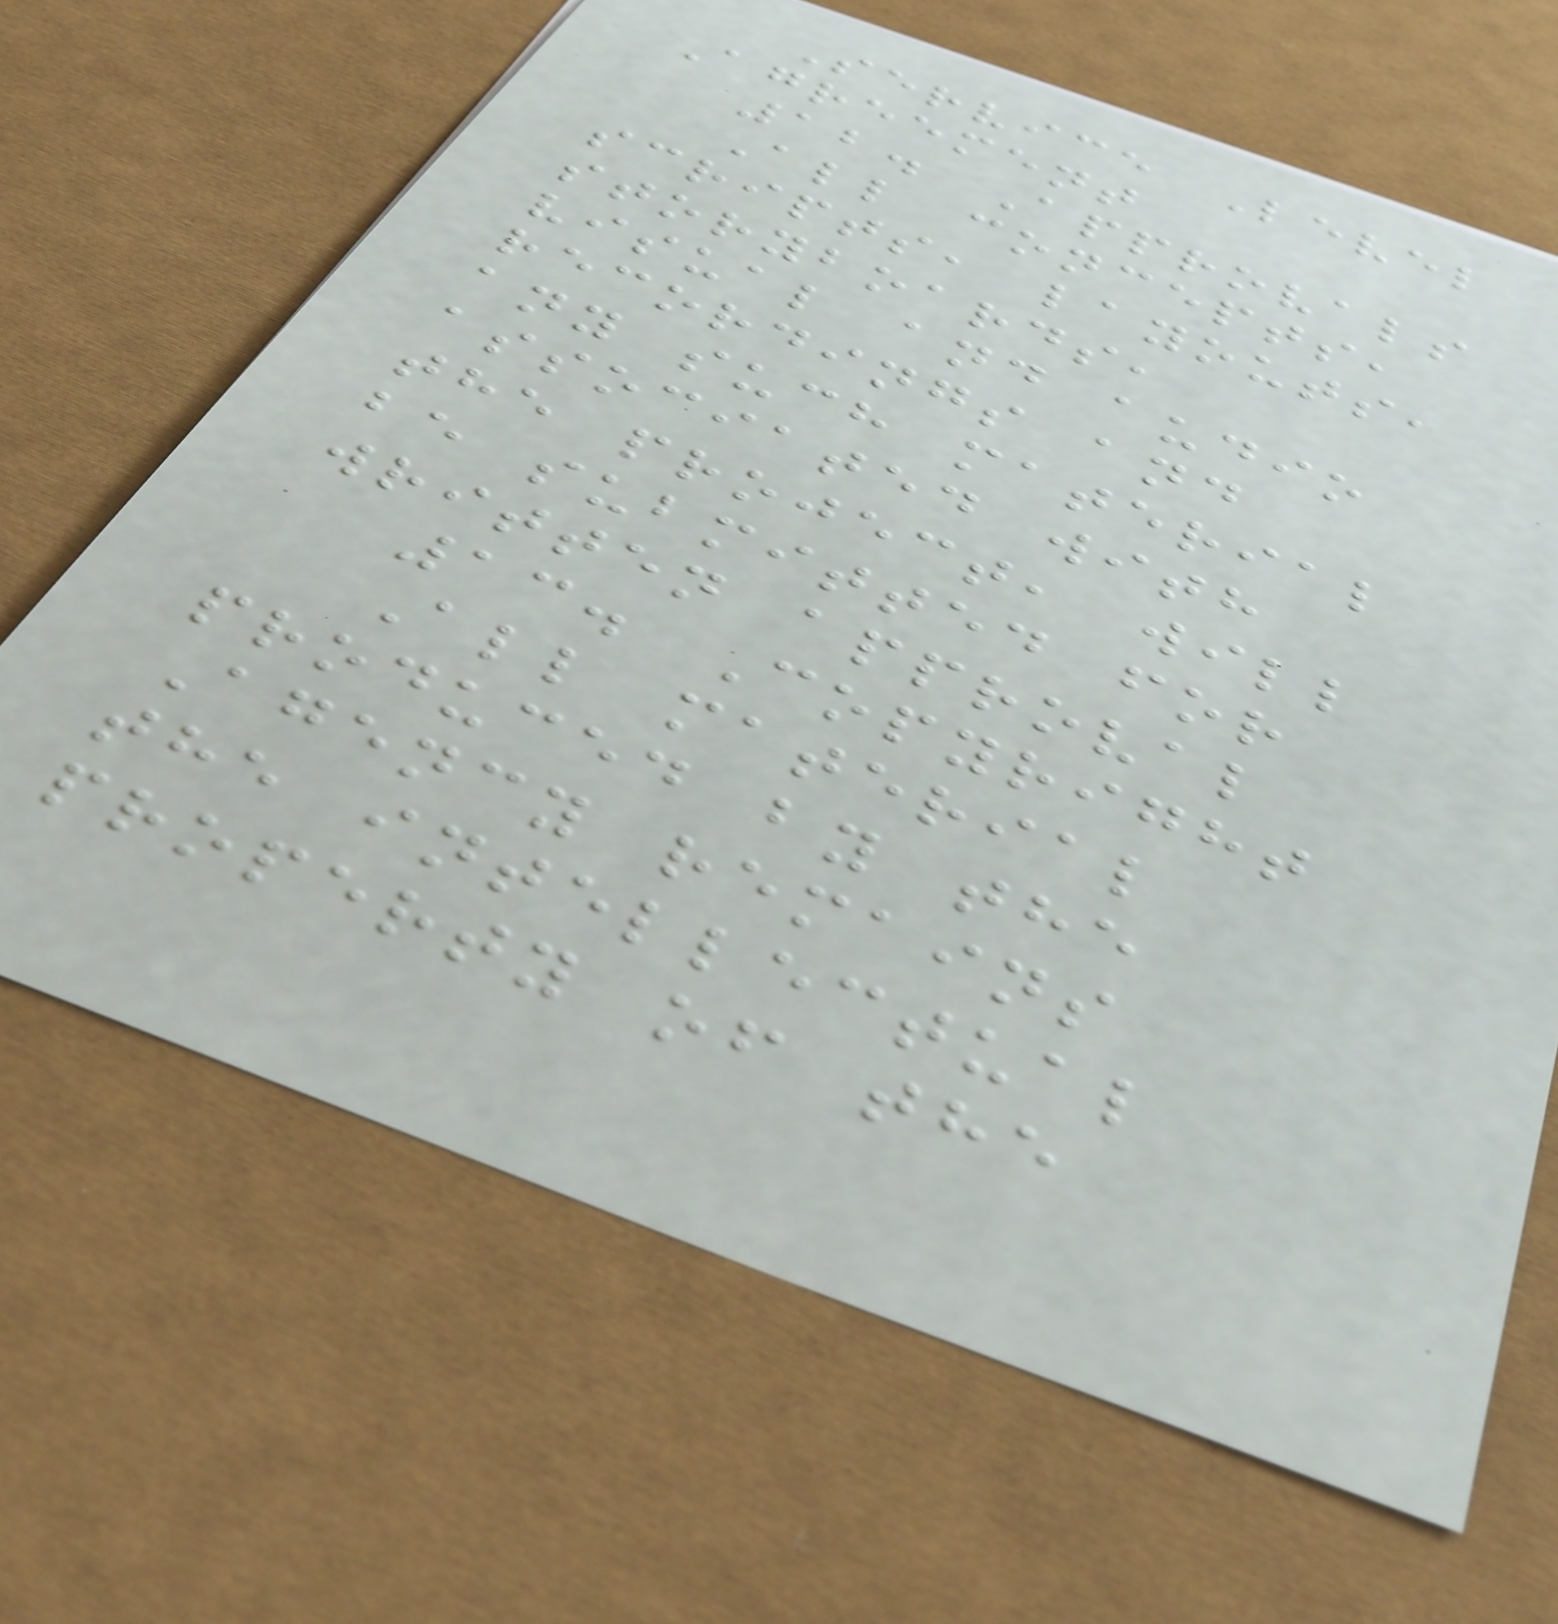Service Level
Agreement
12. Approvals
All concepts,
scripts, layouts,
storyboards,
visual and audio
recordings and
any such material
associated with
the project, will
be submitted for
written approval
13. Copyright
All material
produced by the
Agency remains
the intellectual
property of the
